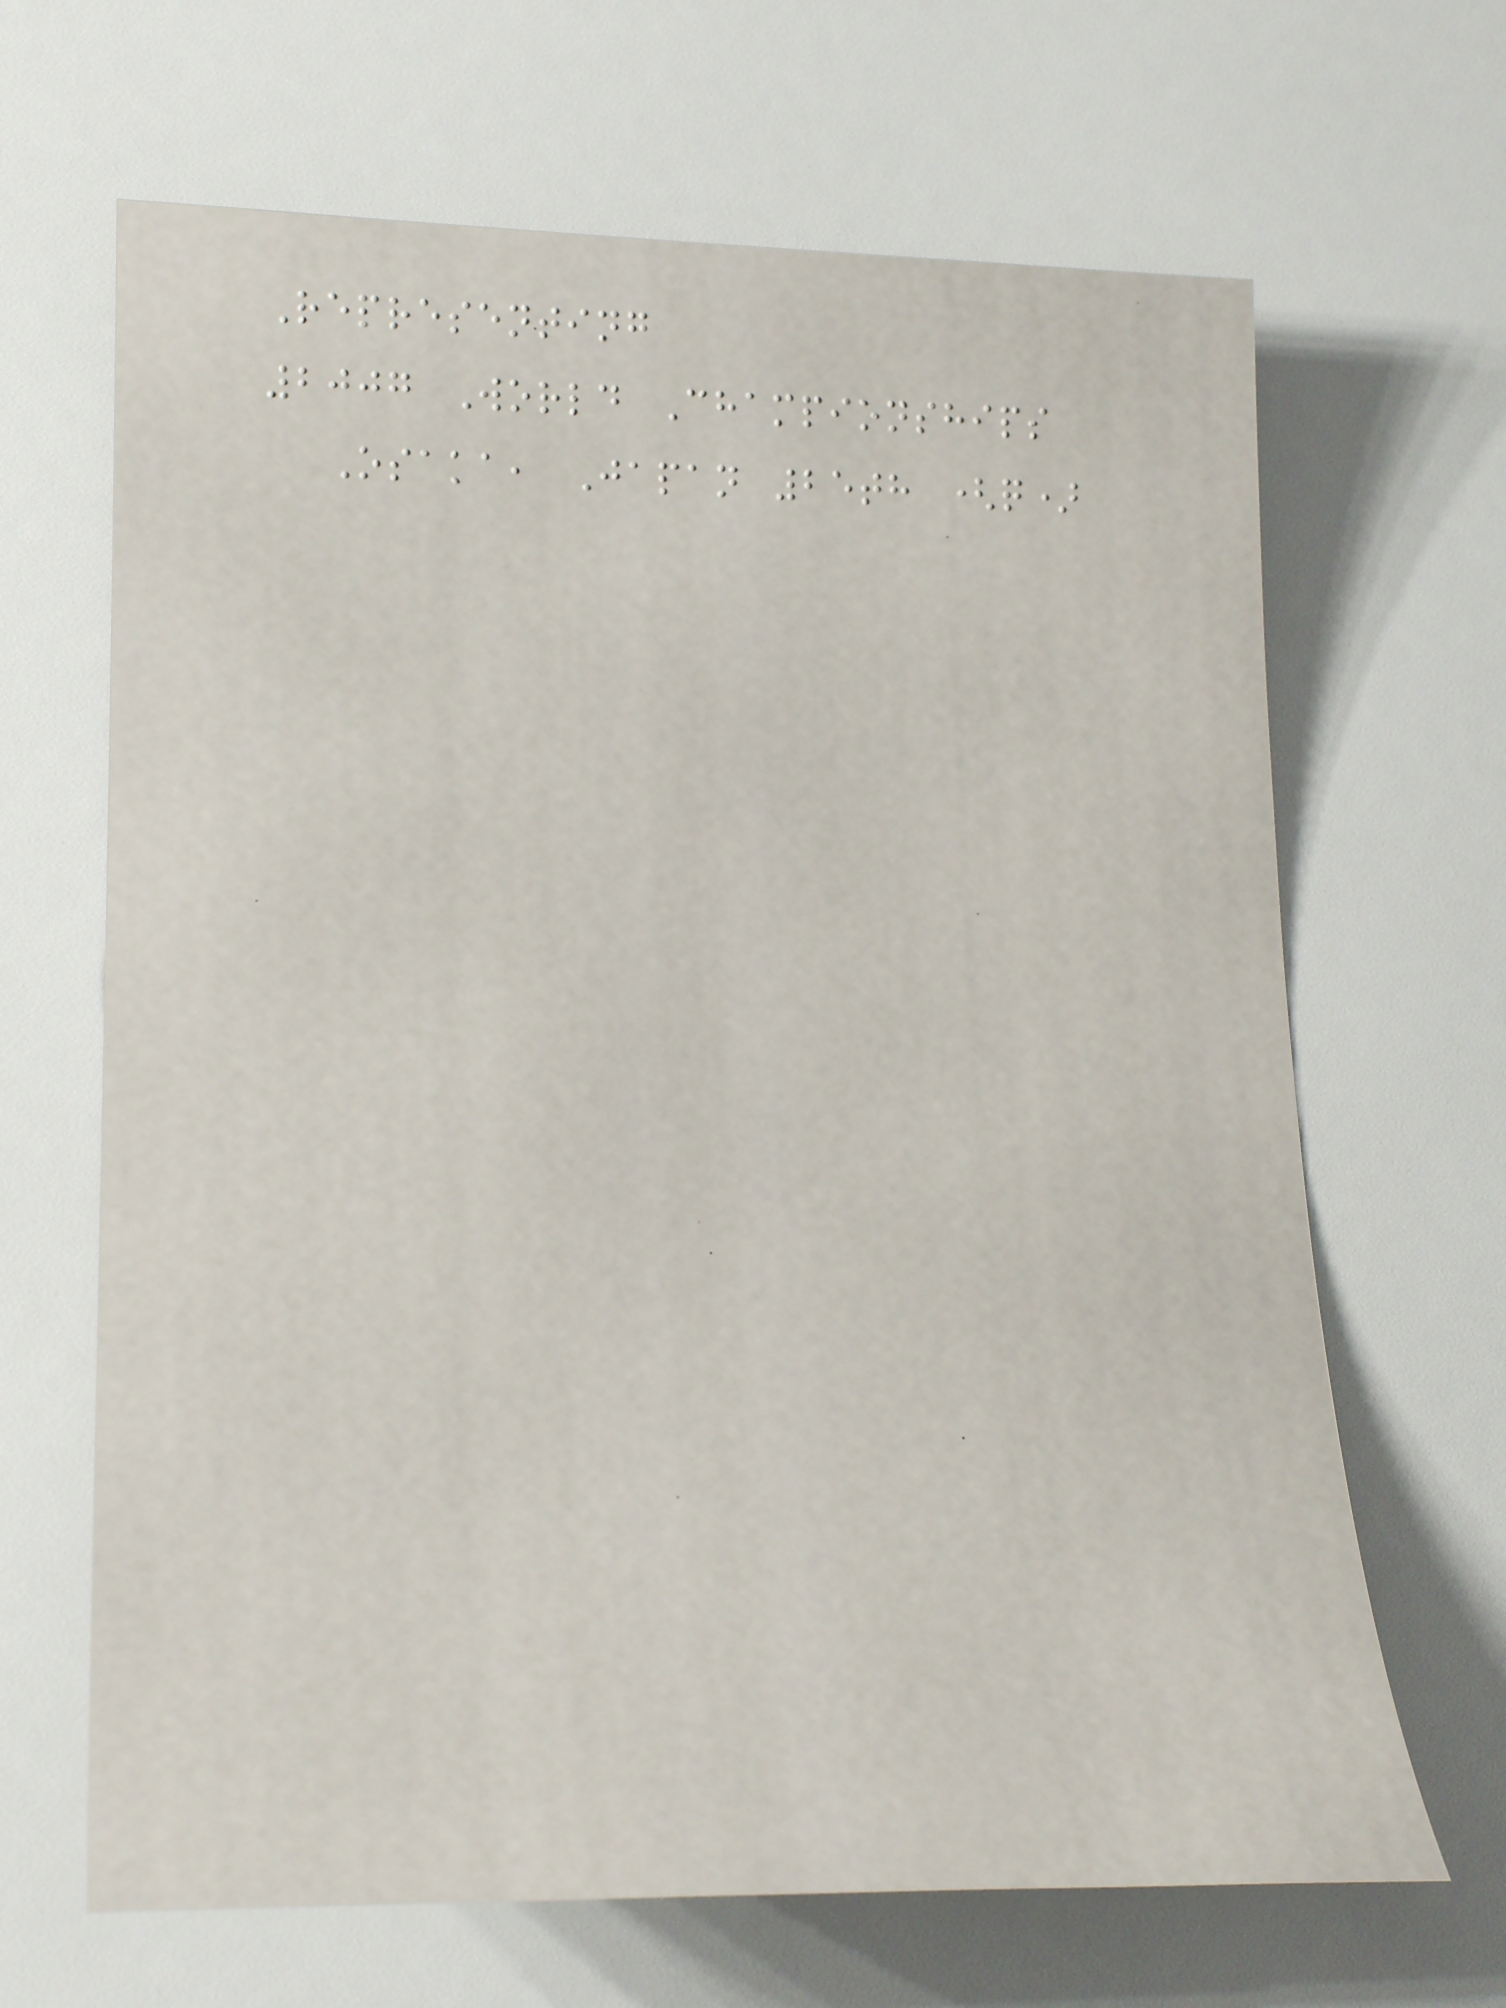Representing
2007 World Championships
Osaka, Japan 25th (q)
